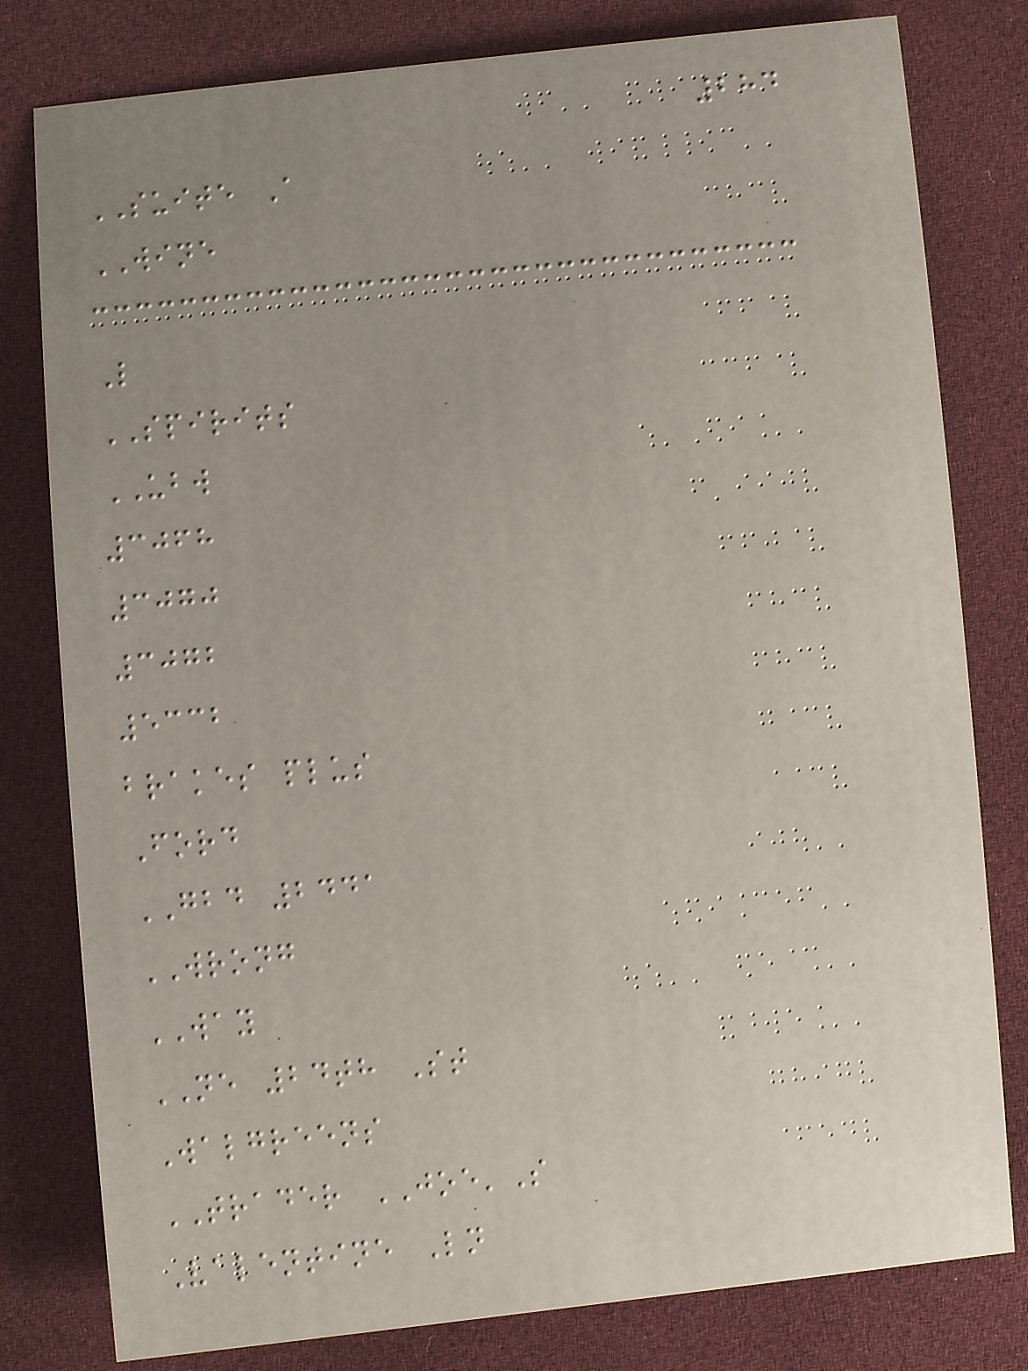284
SUITE A
WINE
L
SPIRITS
UBW
3068
3070
3072
5332
brakes plus
Ford
GBD 2441
WRONG
WAY
NE 24th St
Walgreens
TRADER JOE'S
Valentine Ln
